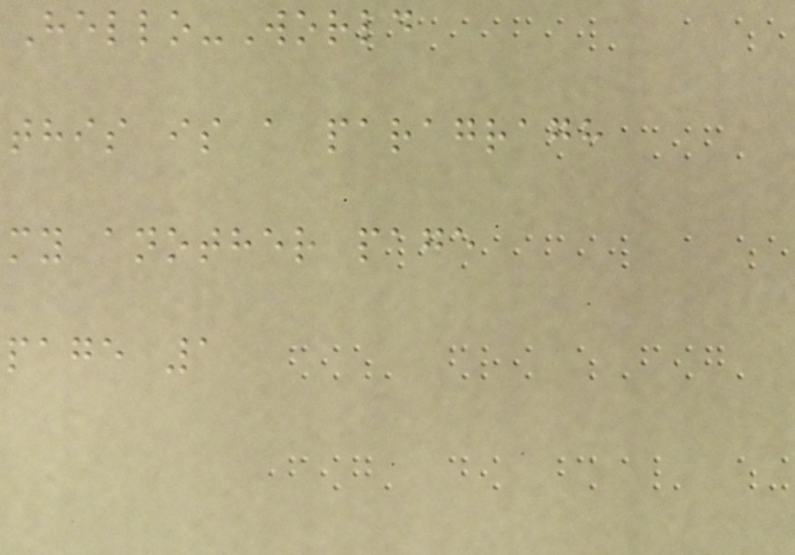Hello-World
this is a paragragh
my another page
page 1
